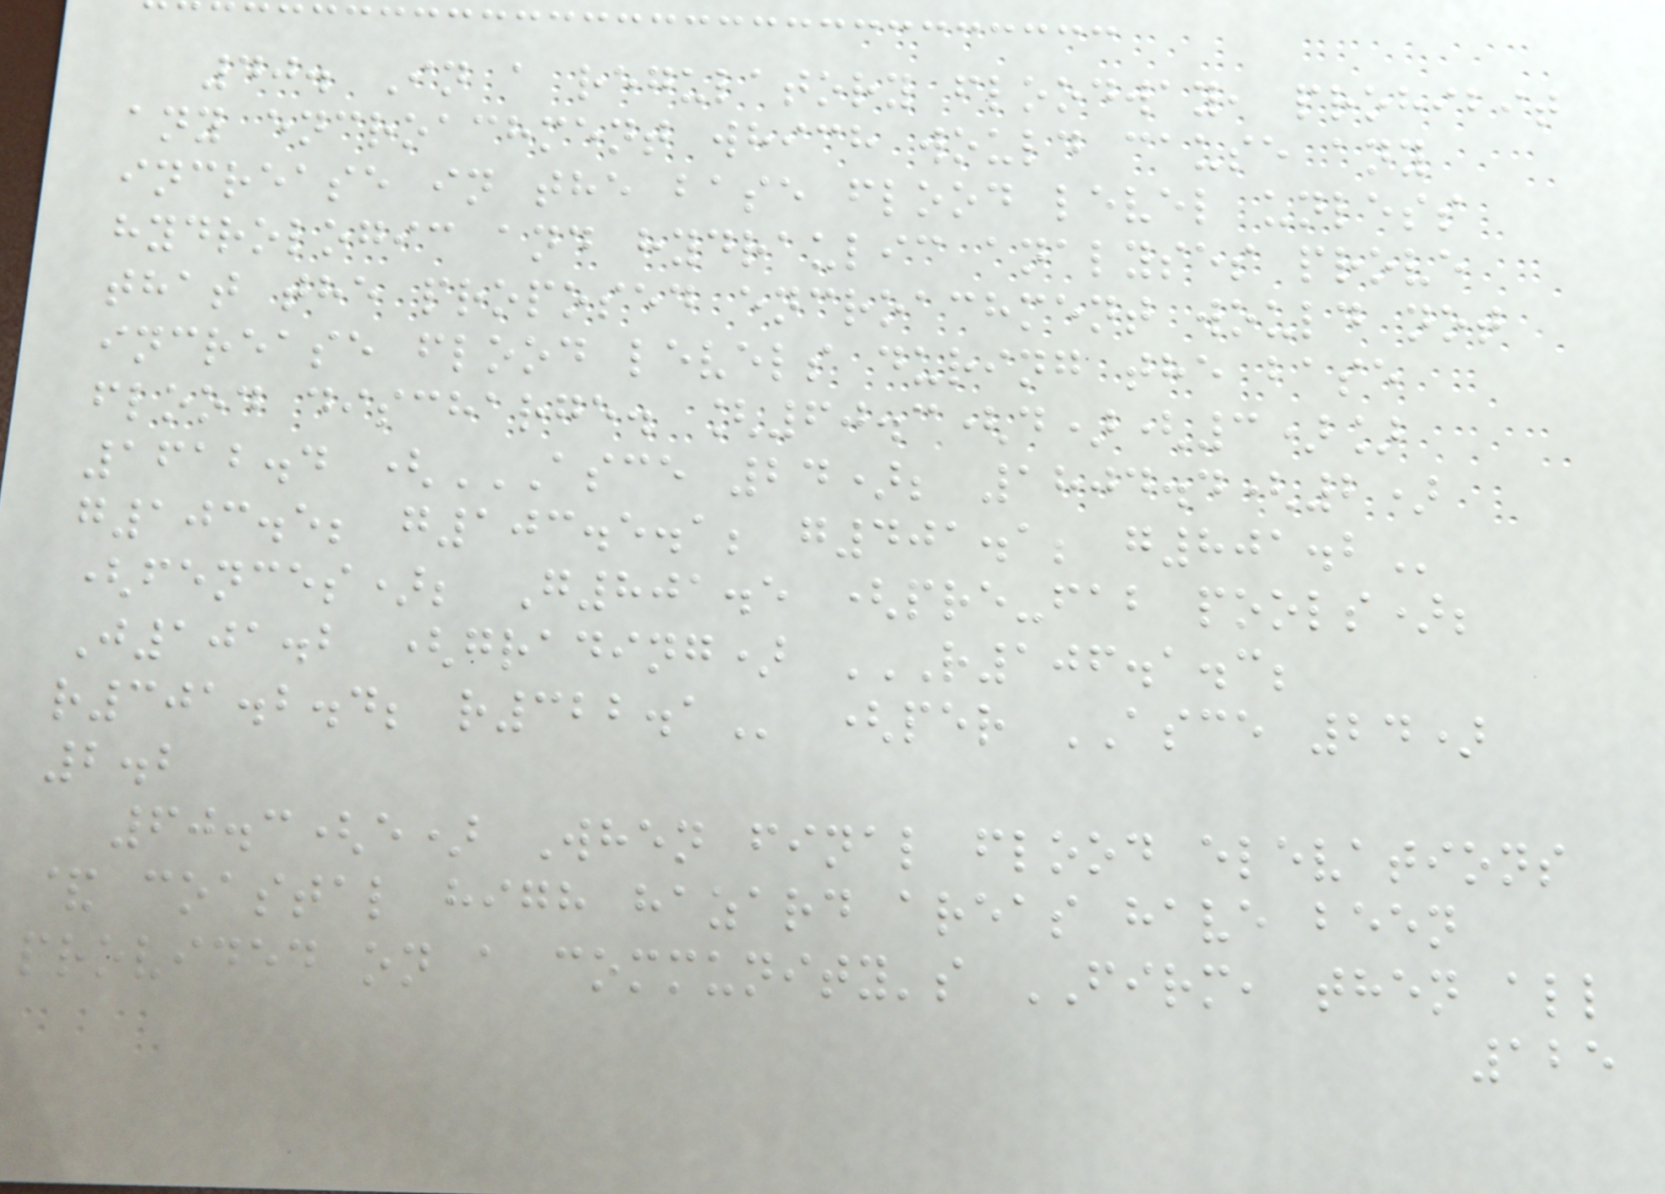40. In a regulatory floodway, prohibit
any encroachment which would cause any
increase in the base flood level unless
hydrologic and hydraulic analyses prove
that the proposed encroachment would not
increase flood levels during the base
flood discharge. [60.3(d)(3)]
1612.4 (ASCE 24); 1804.4(2)
G103.5; G103.5.1; G401.1; G801.2
(fences); G801.5 (pre-fab pools);
J101.2 (grading) R106.1.3;
R301.2.4; R322.1 (per ASCE 24)
2.2
60.3(e) When final flood elevations
& coastal high hazard areas have been
provided on a community's FIRM, then all
125
